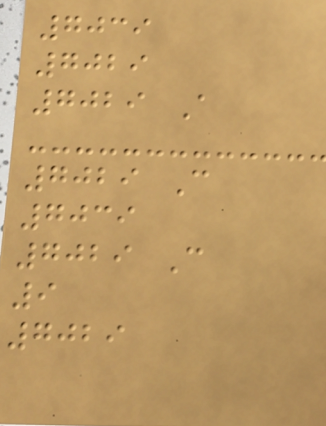7039
7029
7029 A
7029 C
7039
7029 C
9
7029
